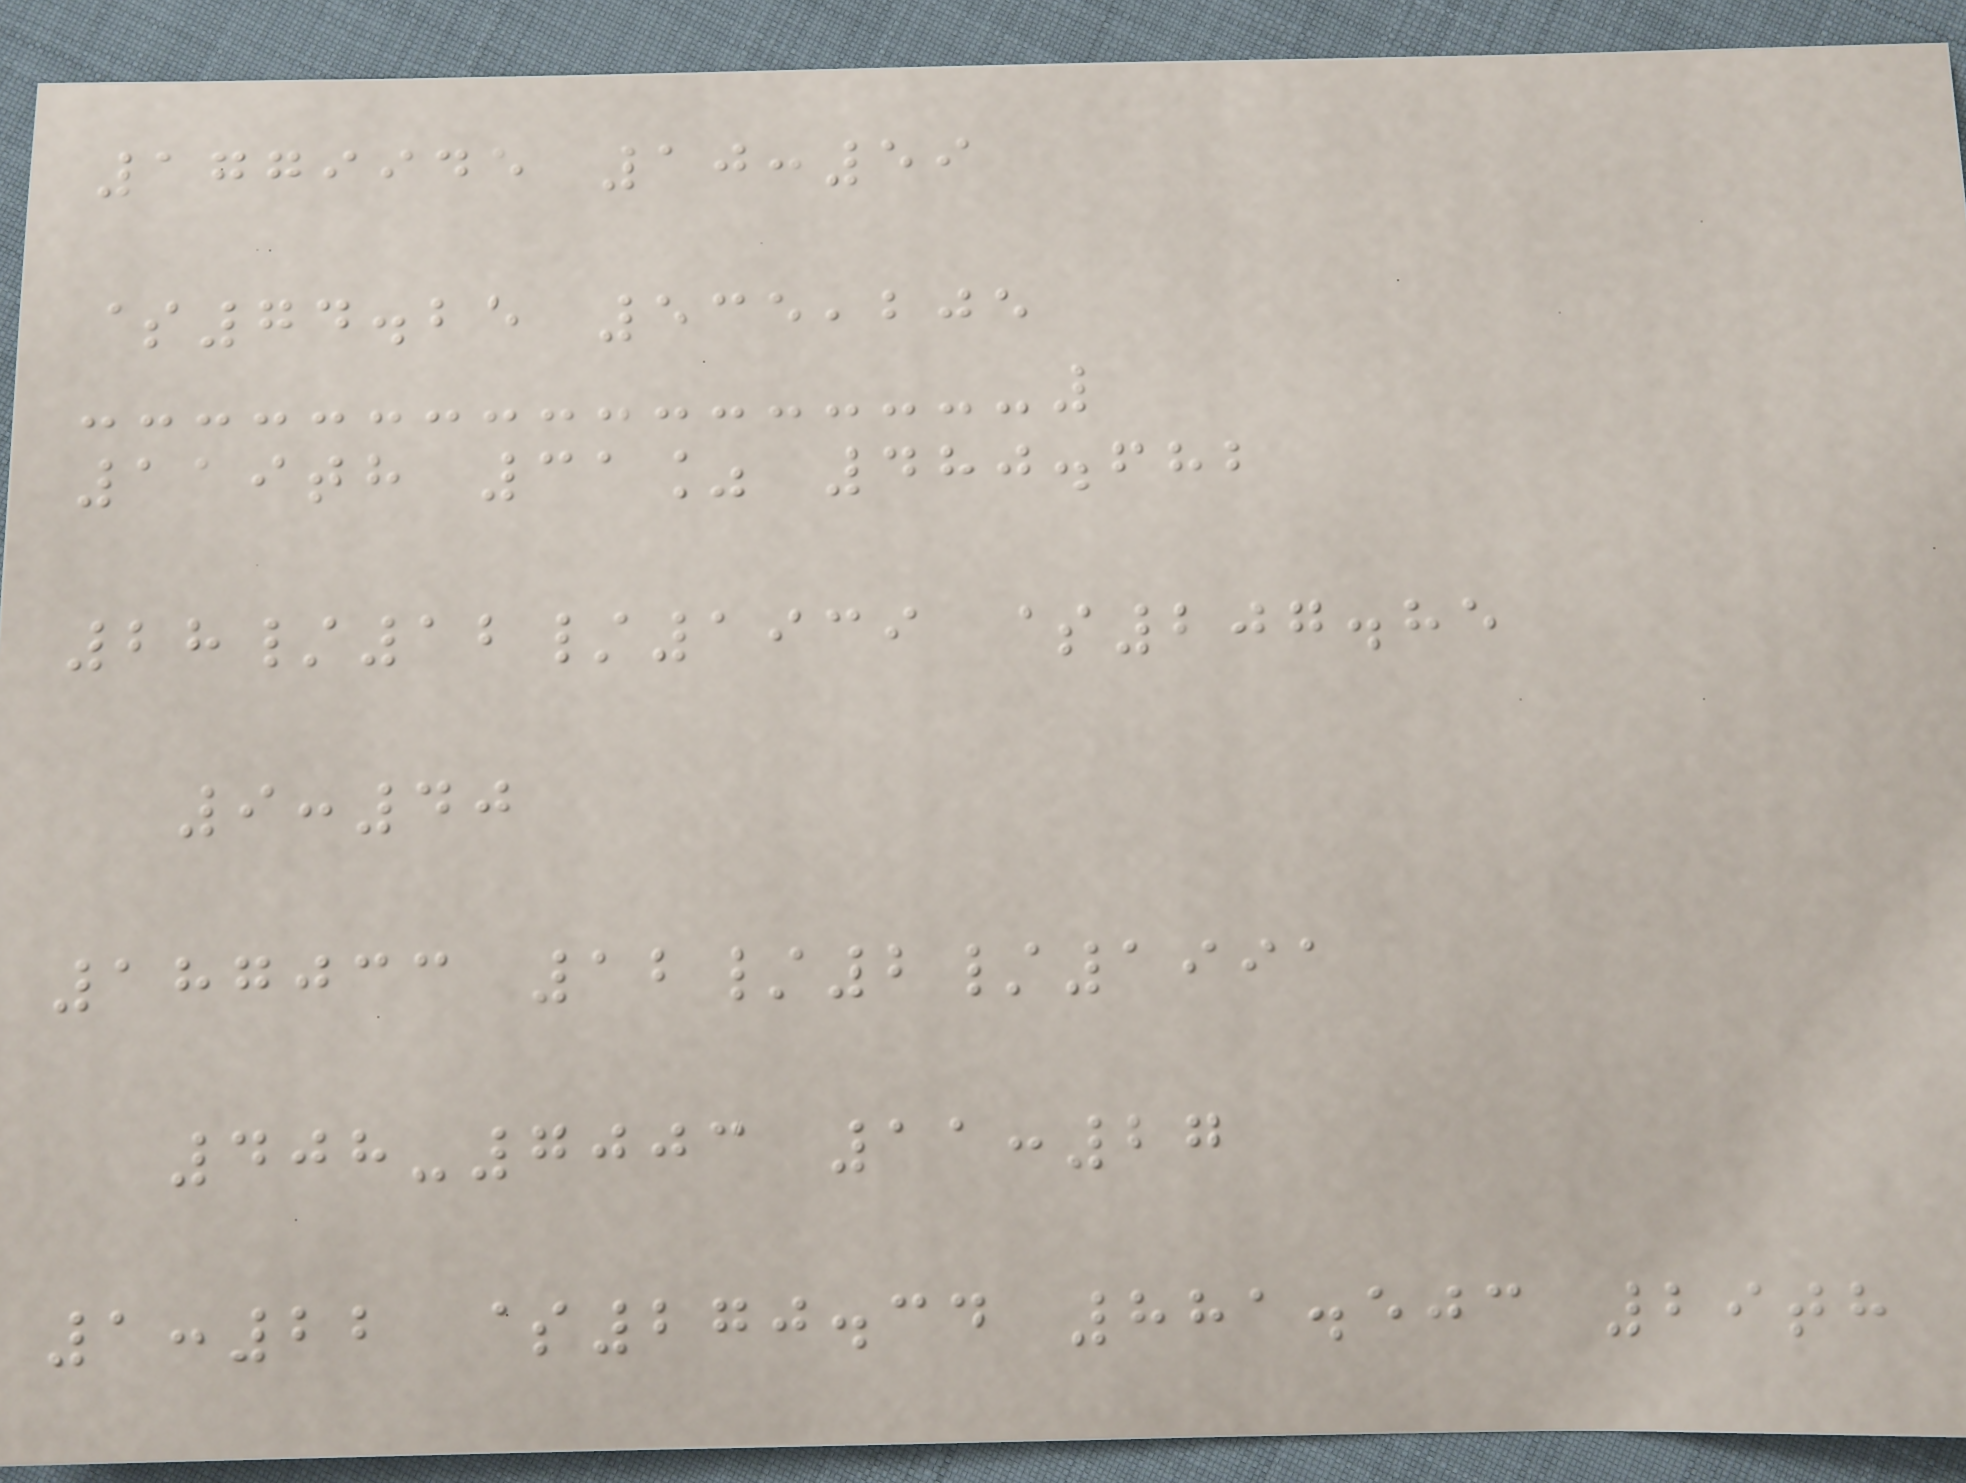1779945 10:59
$74.25 535,205
119th 31% 480.682
28/12/1939 $207.85
9:40
187033 12/2/1991
408-7003 11:27
1:22 $270.34 881.503 29th
